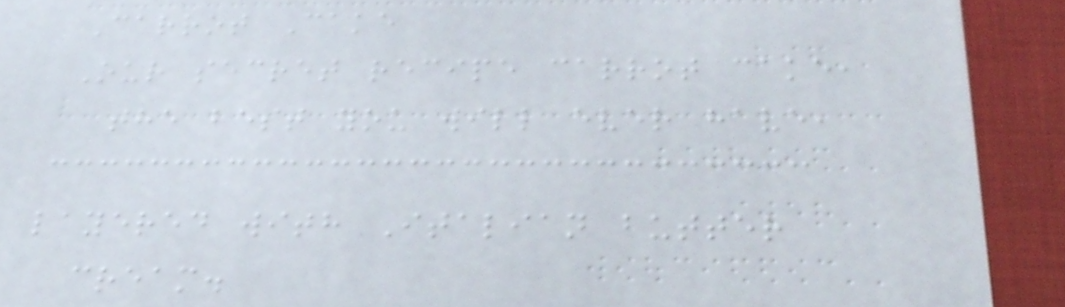Carrot Cake
Our secret recipe carrot cake,
the best you will ever have,
layered with Italian butter
cream.
